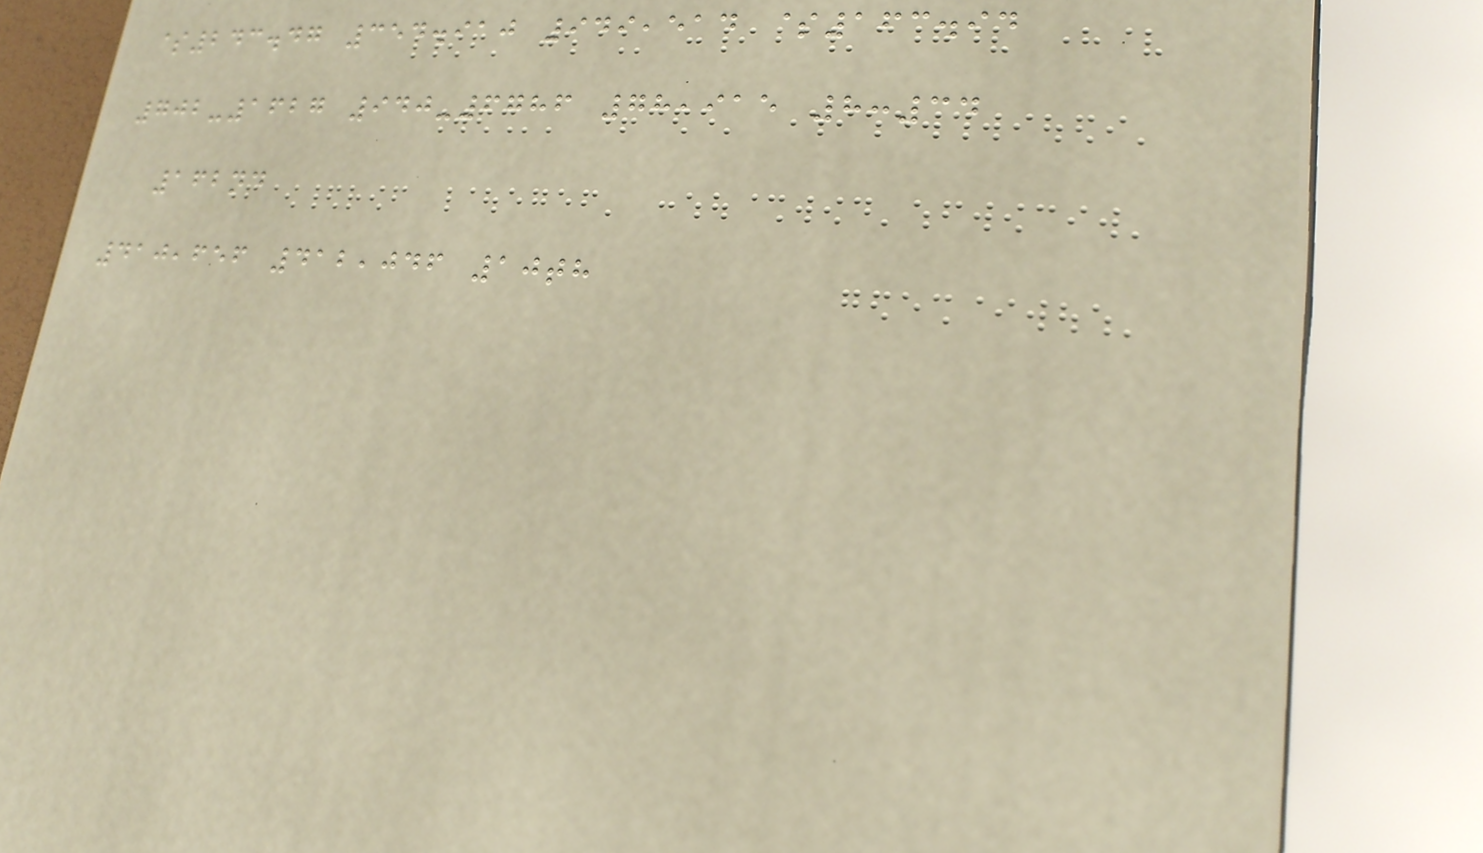$243.47 354.910 949,514 $163.94
702-1627 940-6786 78,915 8:34
162nd
410,656 412,046 10th
